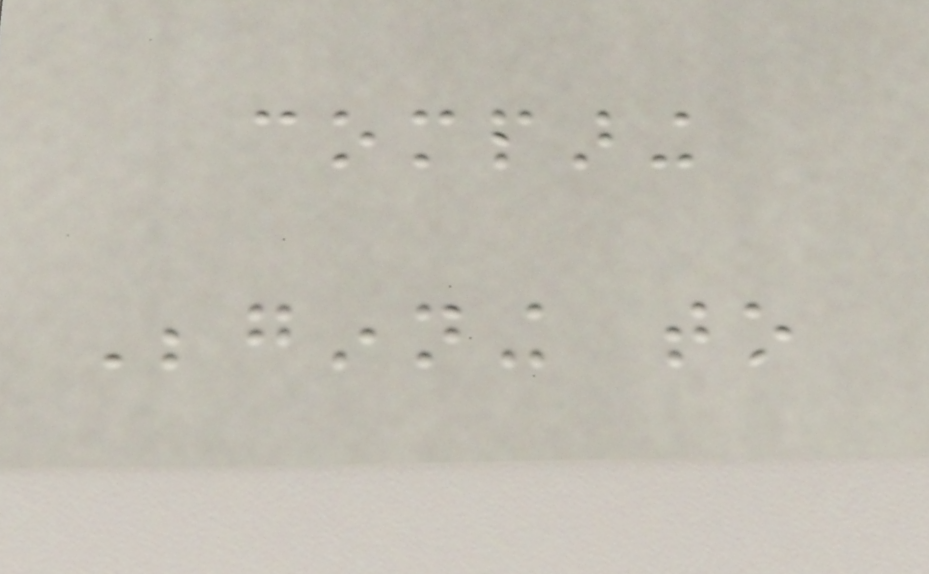comparing
Beginning to
